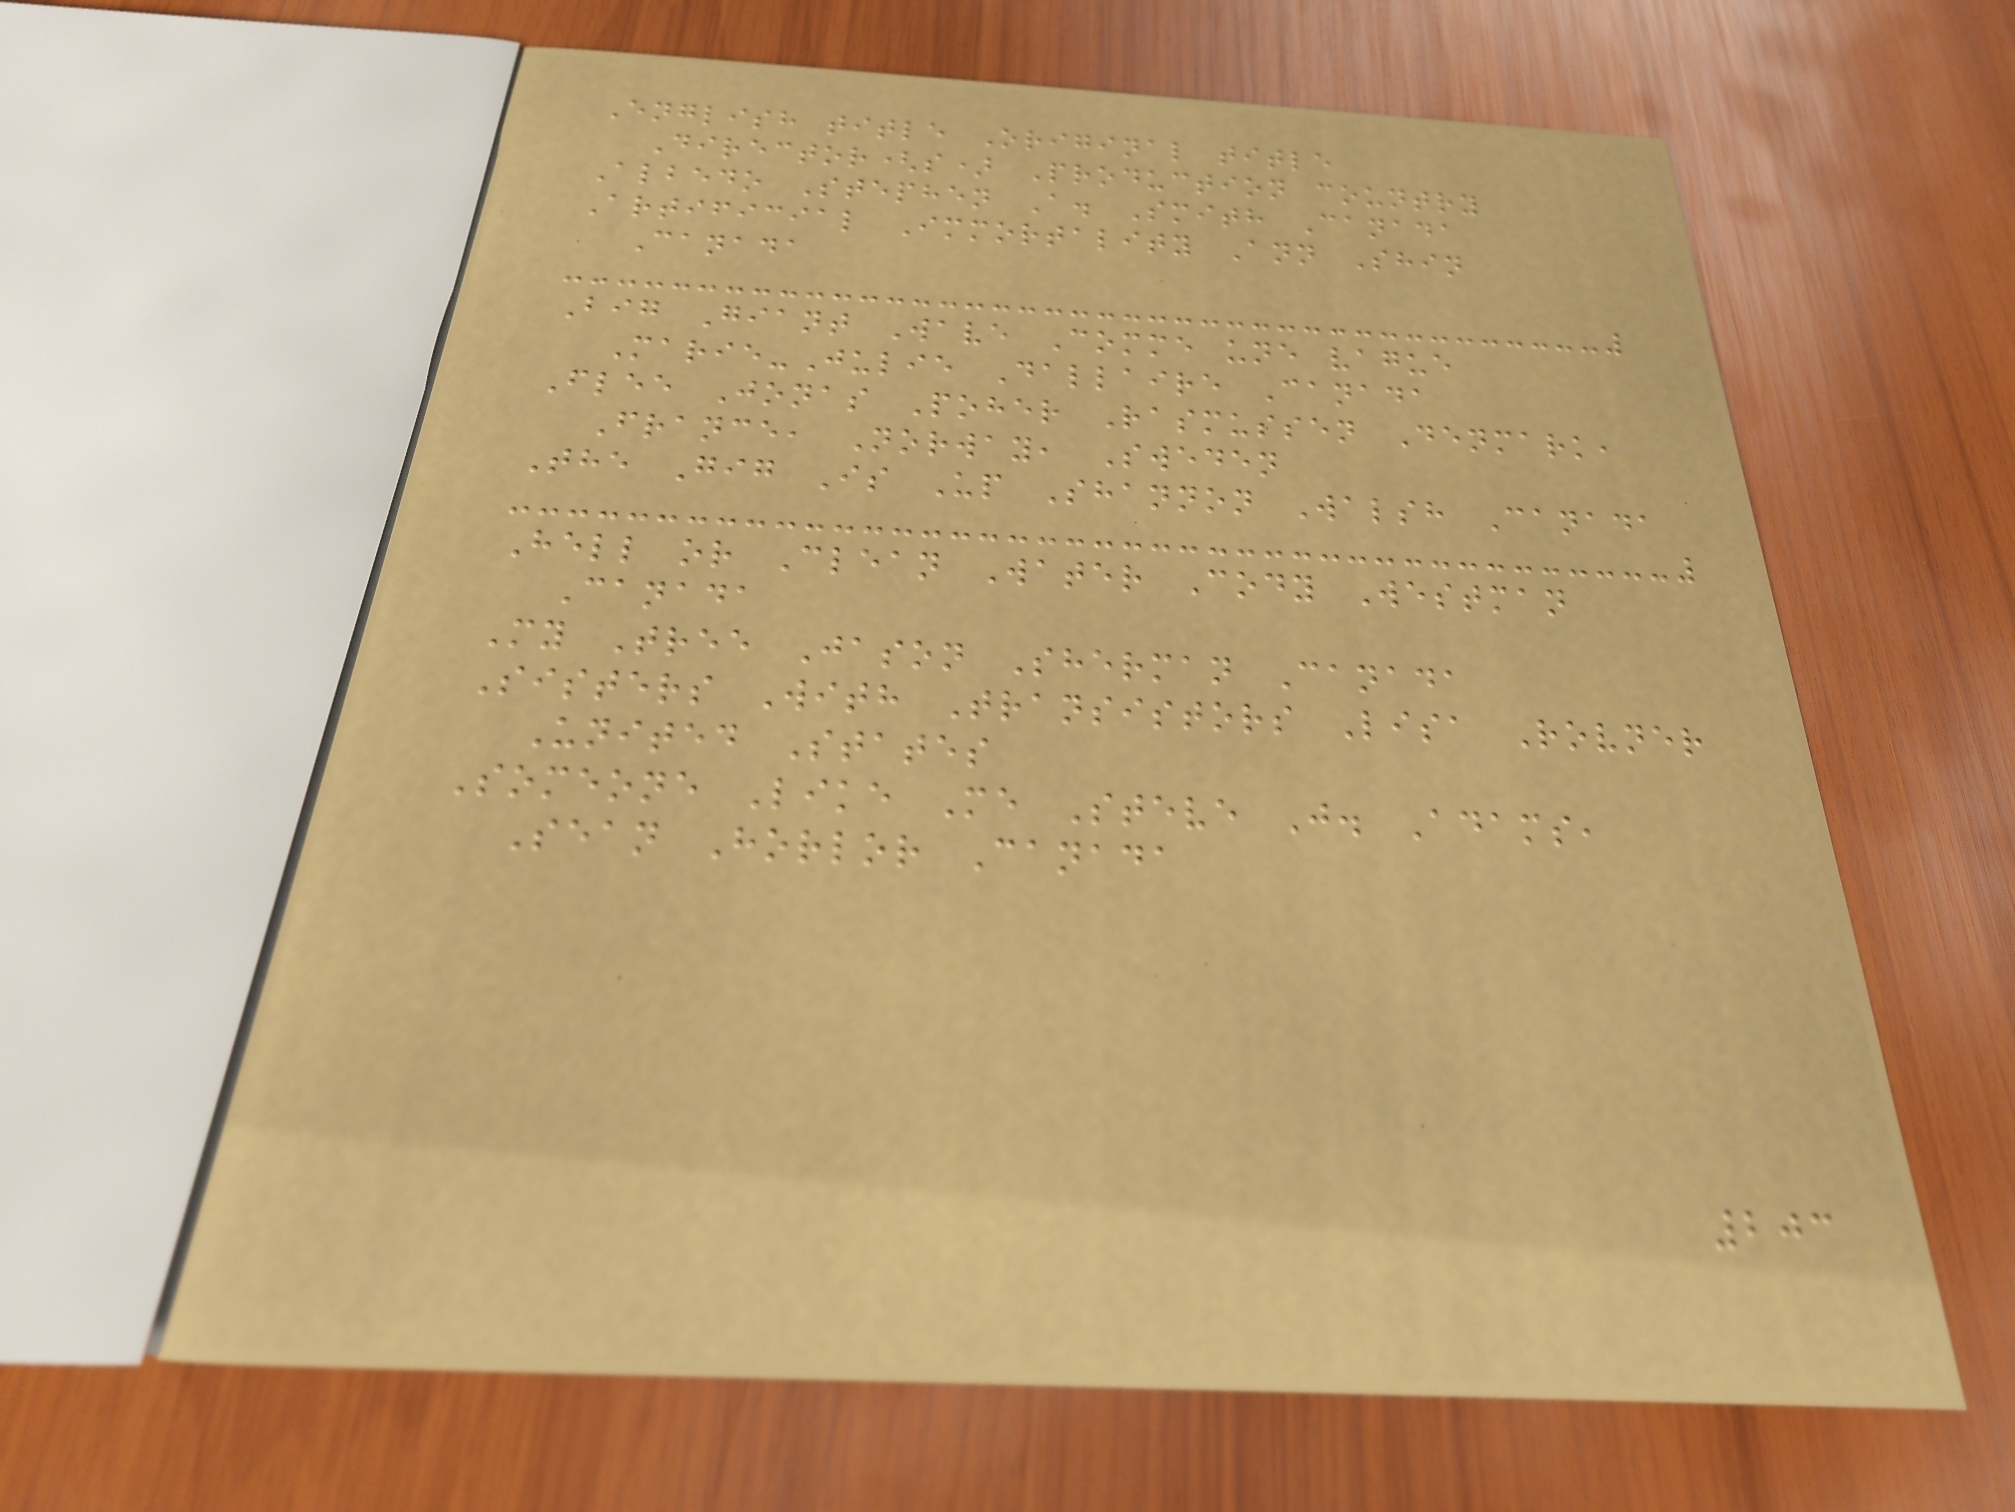English title Original title
Director(s) Production country
Albedo Stephen A. Smith Canada
Artificial Immortality Ann Shin
Canada
Big Giant Wave Comme une vague
Marie-Julie Dallaire Canada
Flee Jonas Poher Rasmussen Denmark,
France, Norway, Sweden
The Gig Is Up Shannon Walsh Canada
Hell or Clean Water Cody Westman
Canada
My Tree Jason Sherman Canada
Sisters With Transistors Lisa Rovner
United States
Someone Like Me Steve J. Adams,
Sean Horlor Canada
203
